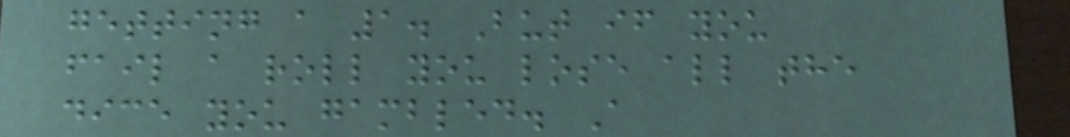getting a 1. But if you
fail a roll you lose all the
dice you gambled. A
